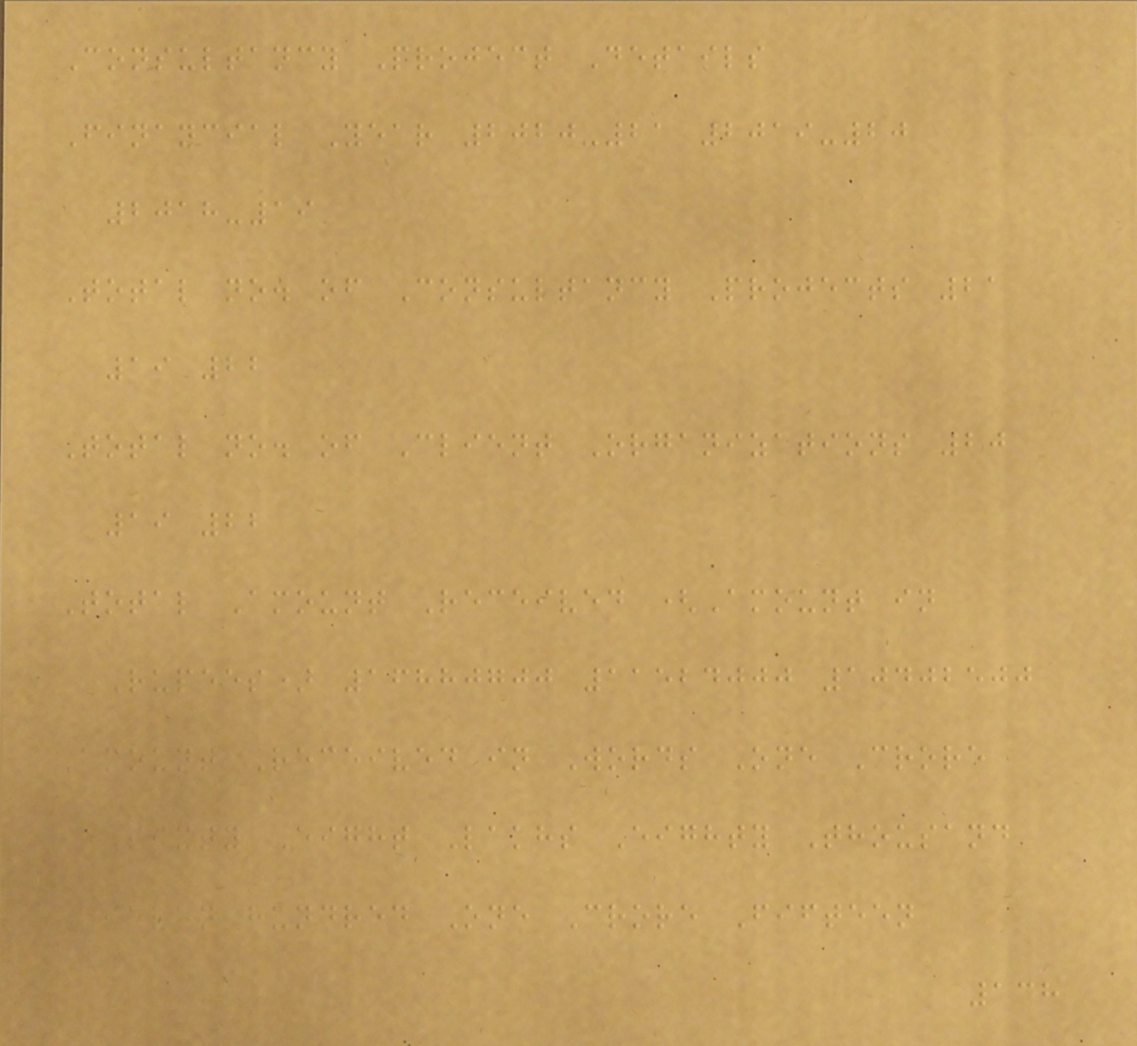Consultancy Project Details
Financial Year 2020-21 2019-20
2018-19
Total no. of Consultancy Projects 21
19 22
Total no. of Client Organizations 20
19 22
Total Amount Received (Amount in
Rupees) 16880700 11524000 10402500
Amount Received in Words One Crore
Sixty Eight Lakhs Eighty Thousand
seven hundred One Crore Fifteen
138
